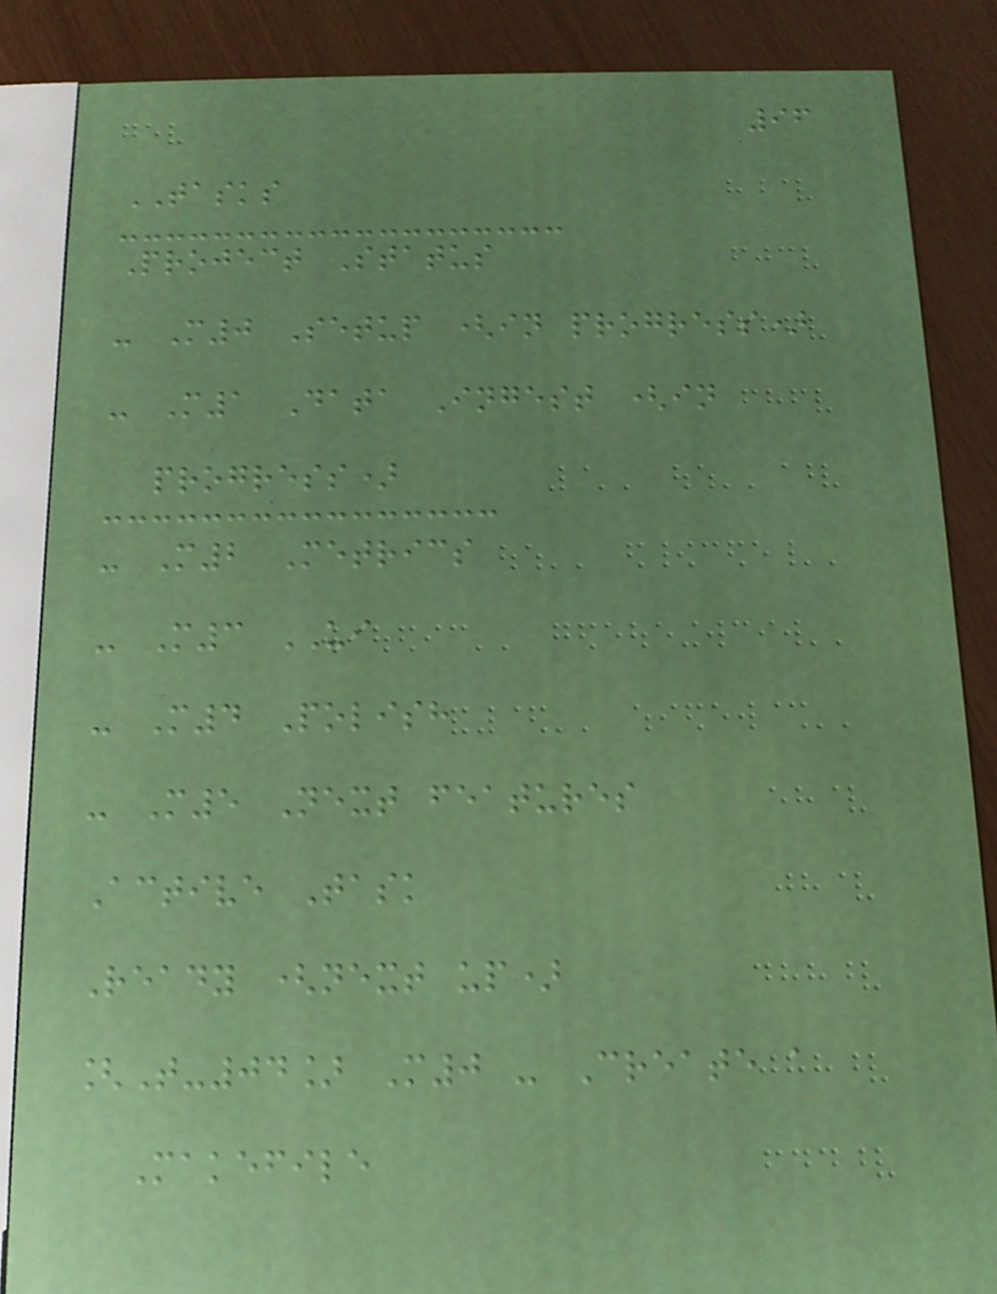96
TASKS
Project Status
- M0 Setup (in progress)
- M1 Data Ingest (in
progress)
- M2 Metrics
- M3 UI
- M4 Polish
- M5 Next features
Active Task
Ready (next up)
[T-04] M0 - Create a
Makefile
